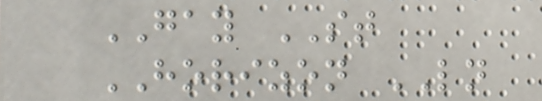GAY ST
HORIZON LN
